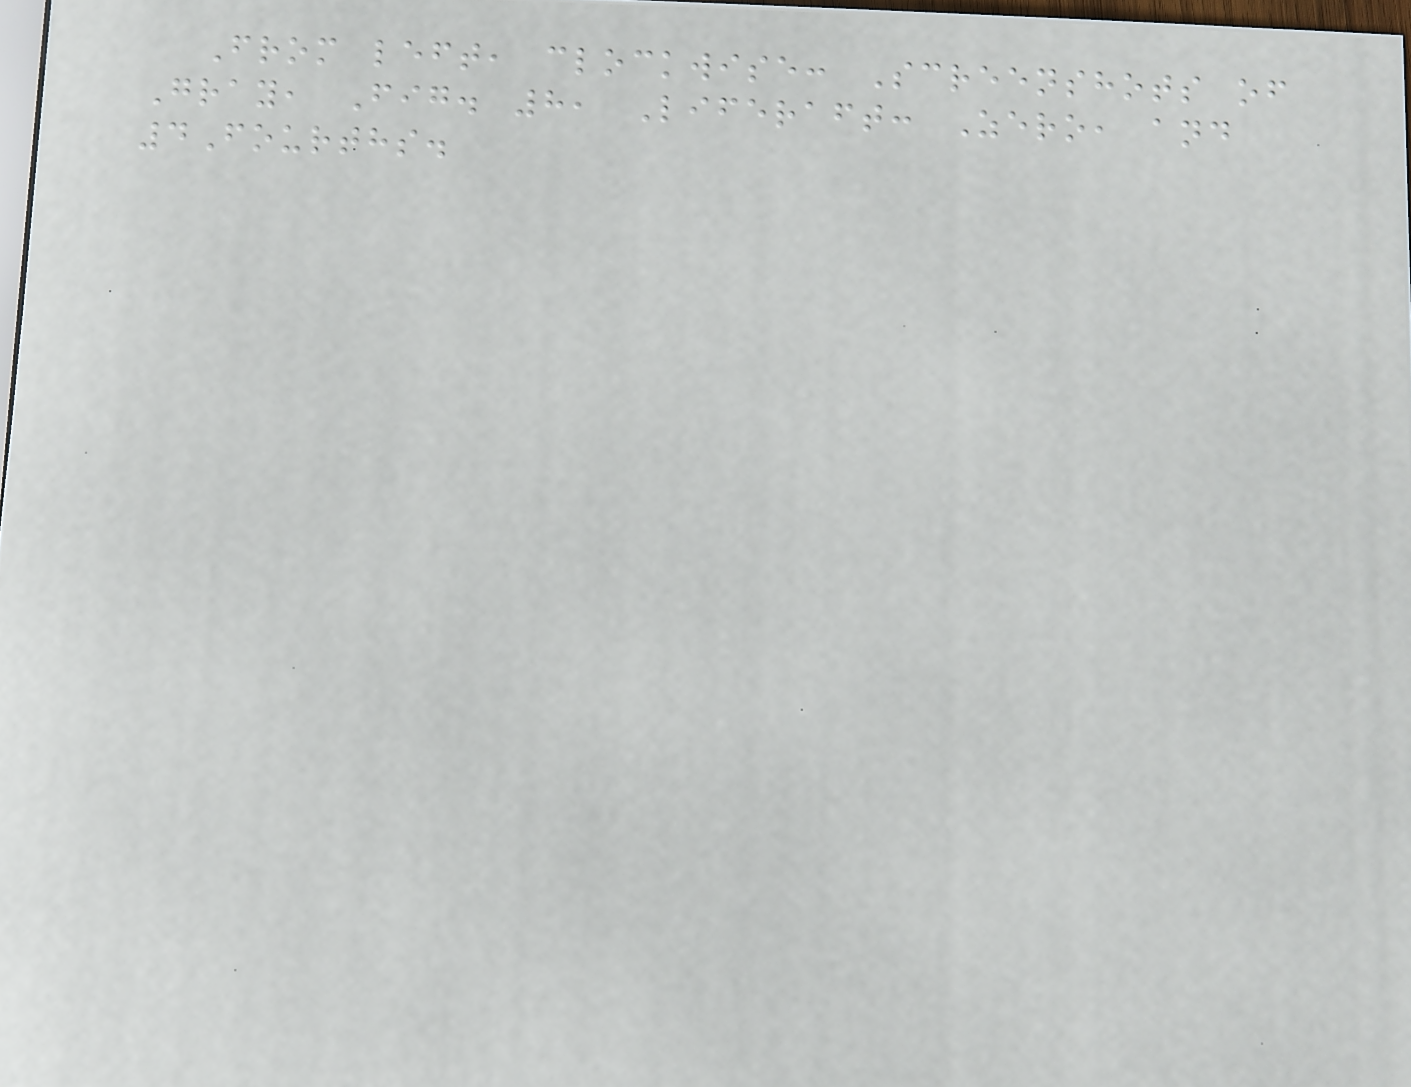From left, clockwise: Screenshots of
Gray, Fig. 8, Liferaft: Zero, and
4Fourths.
